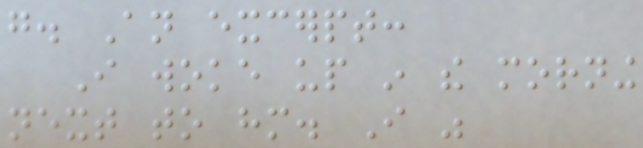go. An excerpt:
I woke up in the morning
next to him. I was
